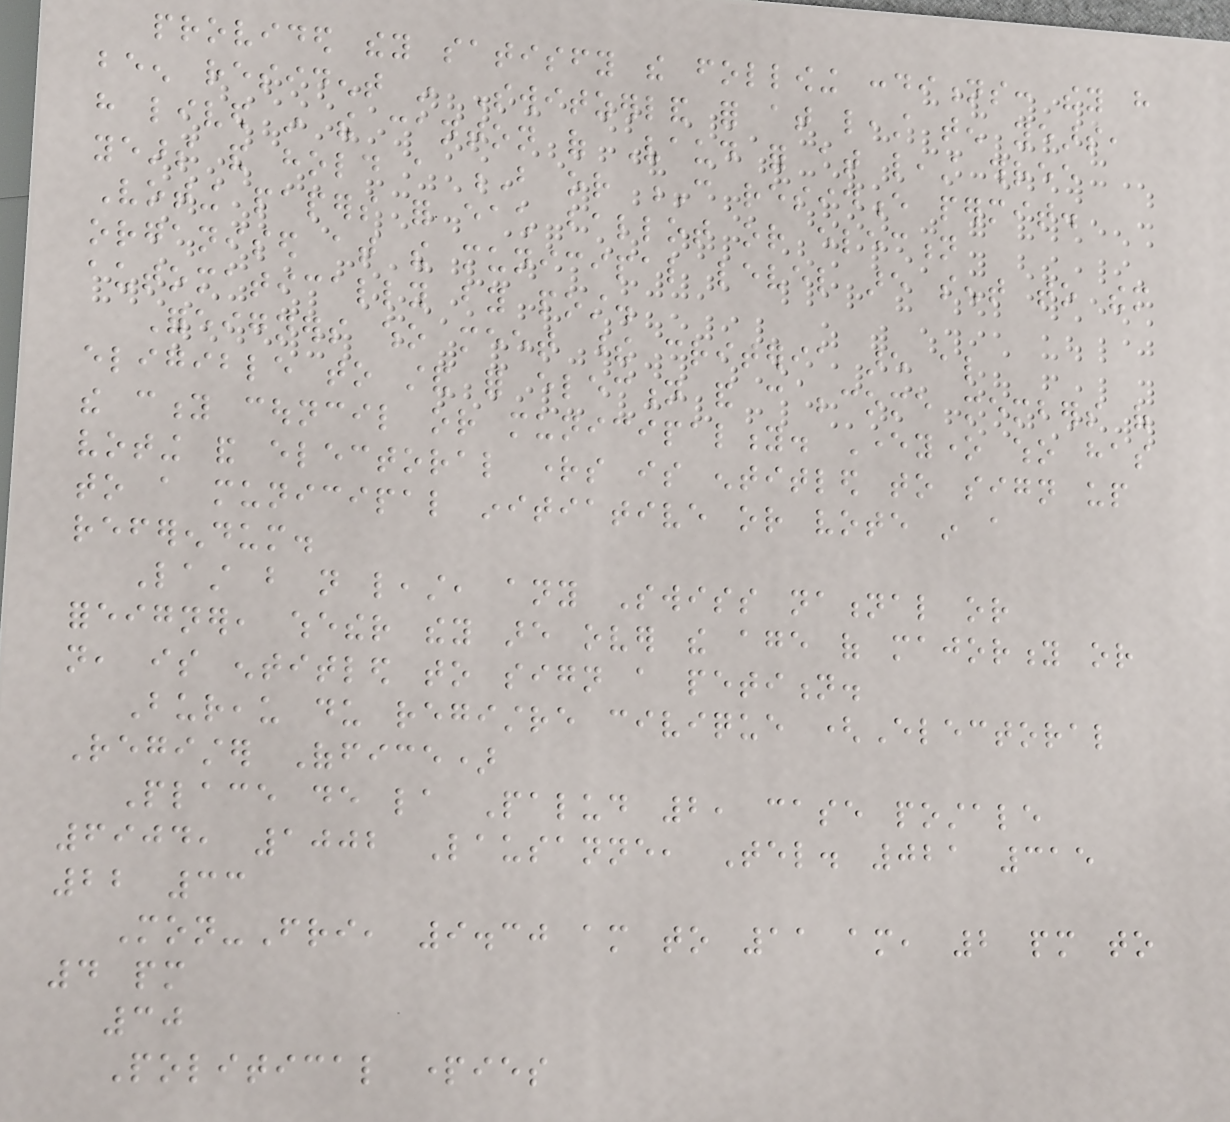provided they satisfy the following conditions: they have
been resident in Switzerland for at least ten years,
have lived in the canton of Vaud for at least three
years and hold a B or C residence permit.
Voting papers for each ballot or election
organised at the municipal level are sent to them
automatically by post.
Foreigners who meet these criteria are also
eligible to stand for election and can become members of
the city council or municipality. Everyone who has
voting and electoral rights is entitled to sign up
to a municipal initiative or vote in a
referendum.
Last but not least, any Swiss national or
foreigner, whether they are over the age of majority or
not, is entitled to sign a petition.
Bureau du registre civique (Electoral
Register Office)
Place de la Palud 2, case postale
6904, 1002 Lausanne, Tel. 021 315
22 33
Mon-Fri, 9.30 am to 11 am, 2 pm to
4 pm
30
Political parties
